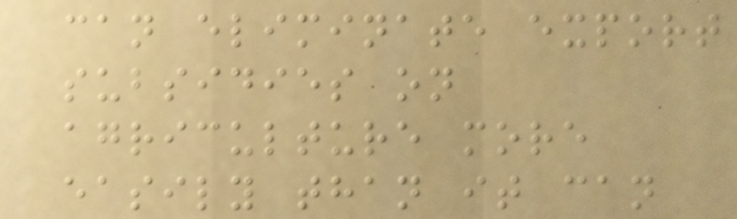can eliminate export
subsidies on
agriculture more
easily than it can
